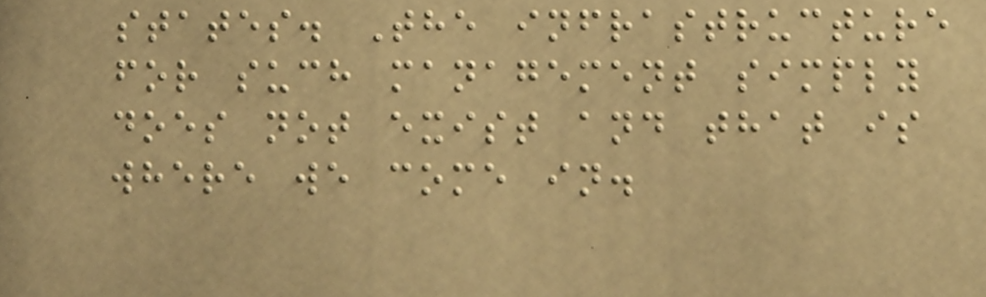states. The infrastructure
for such management simply
does not exist and that is
where we come in.
